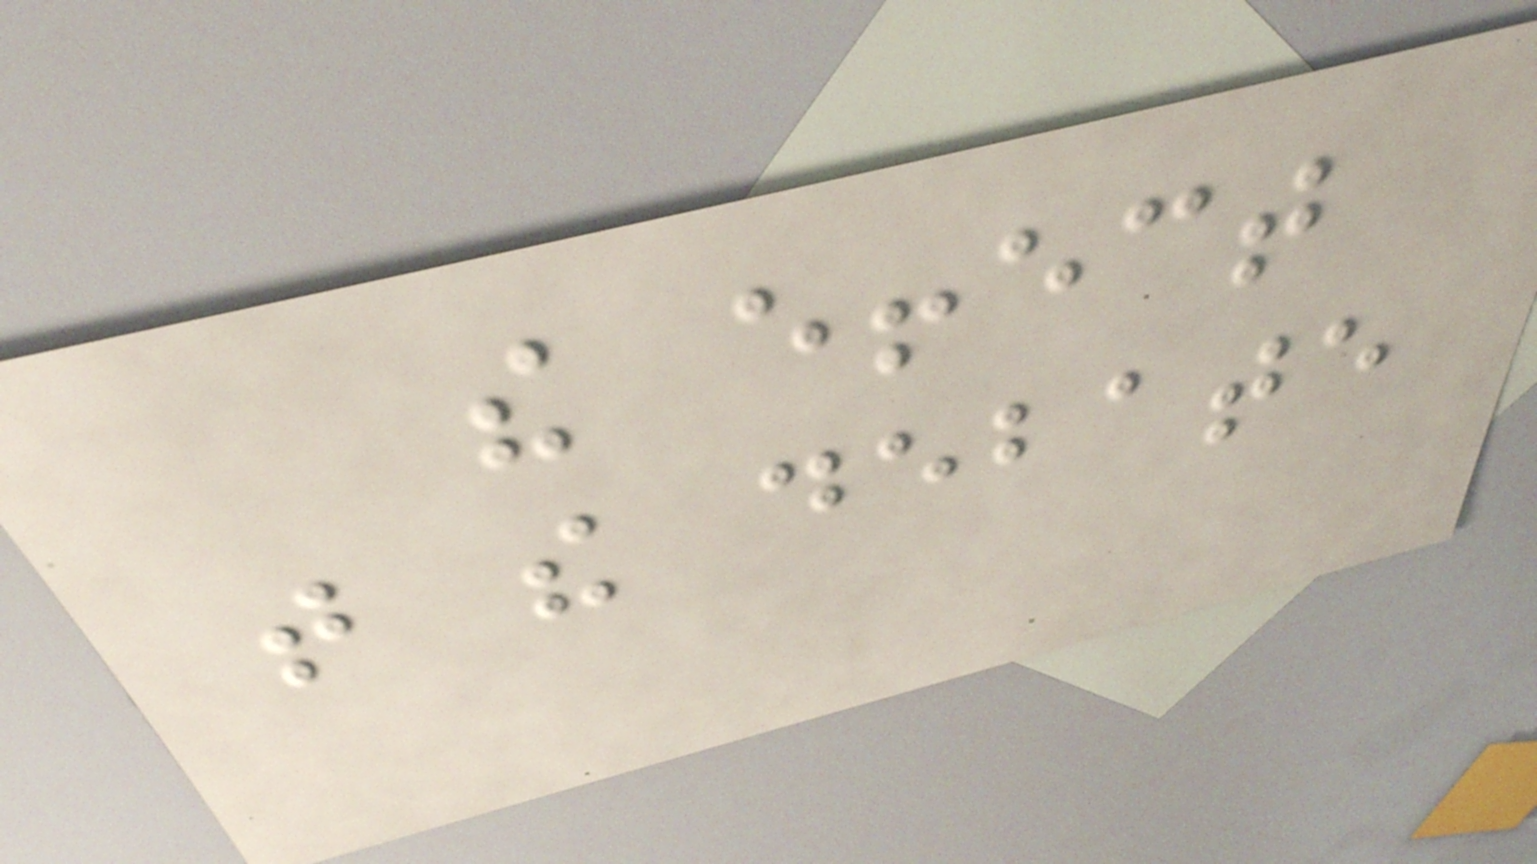the effect
that the debate
